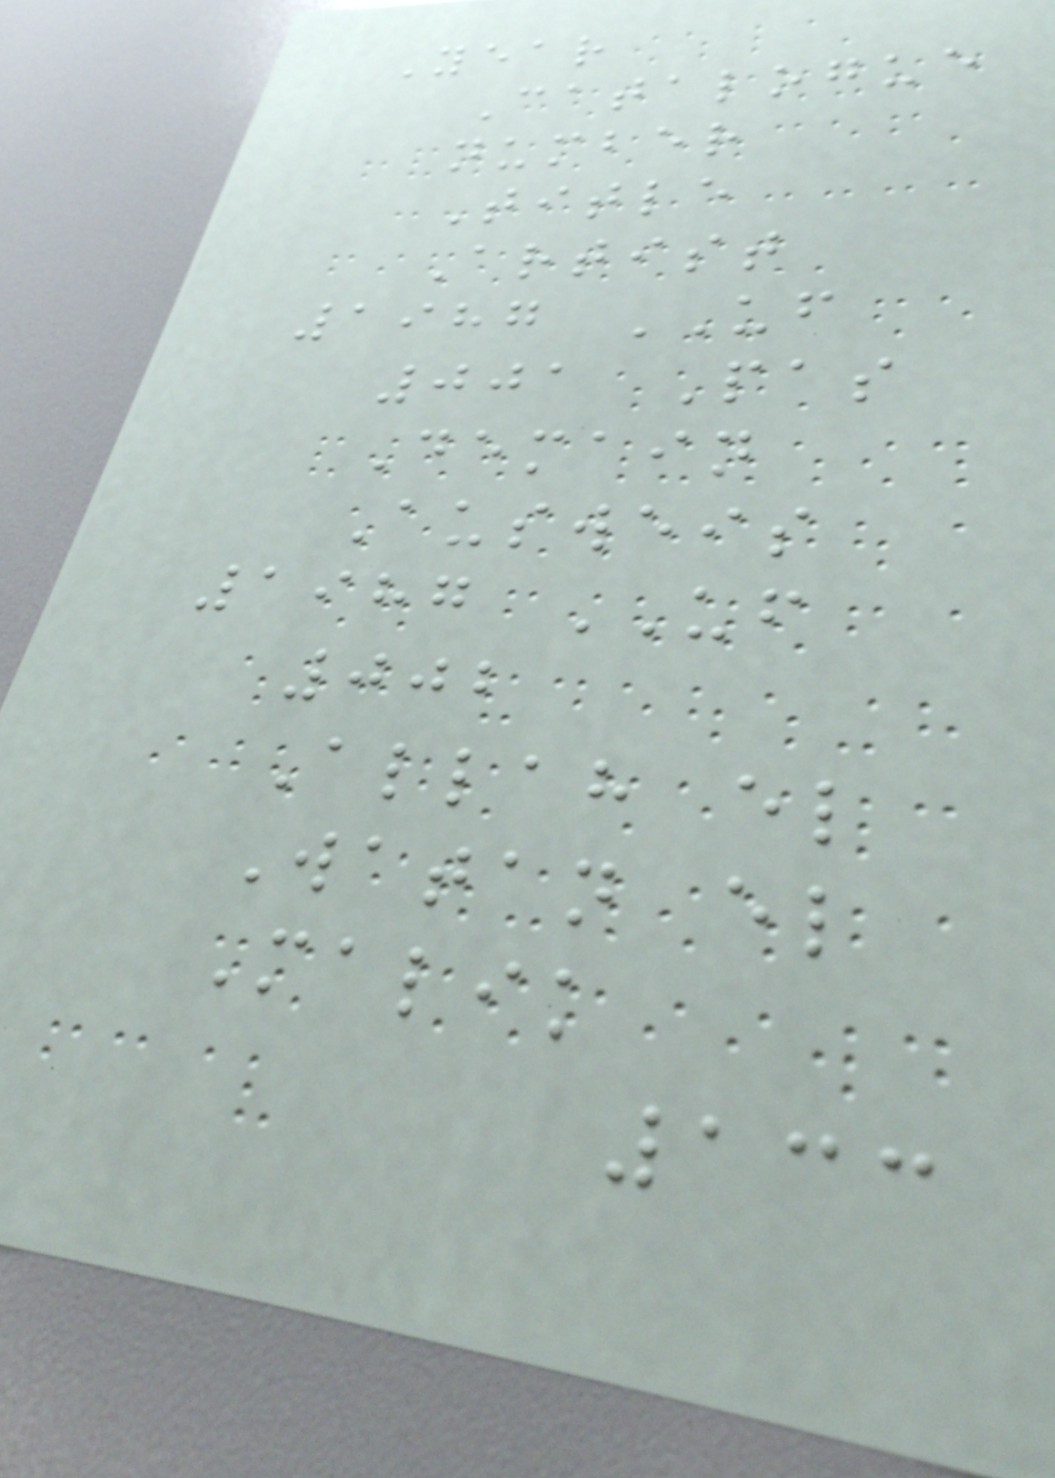Year
Catalogue
number
Title
Artist
1987 UF
001 Pas
Demain
Ausweis
1987 UF
002
Allah el
Watan el
Malik
133
